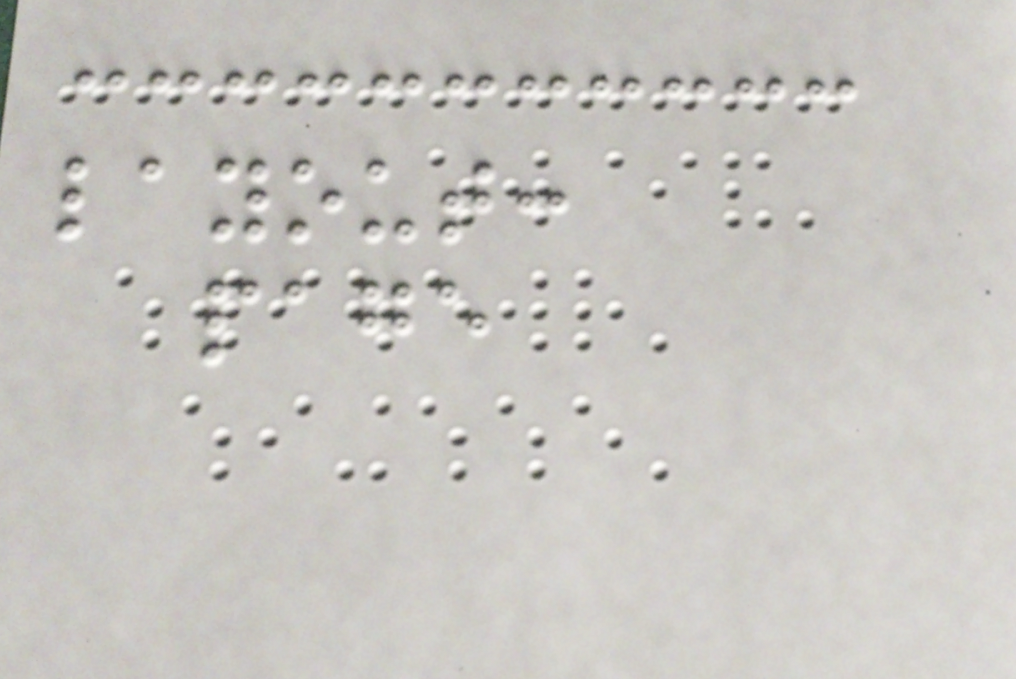layout:
page
